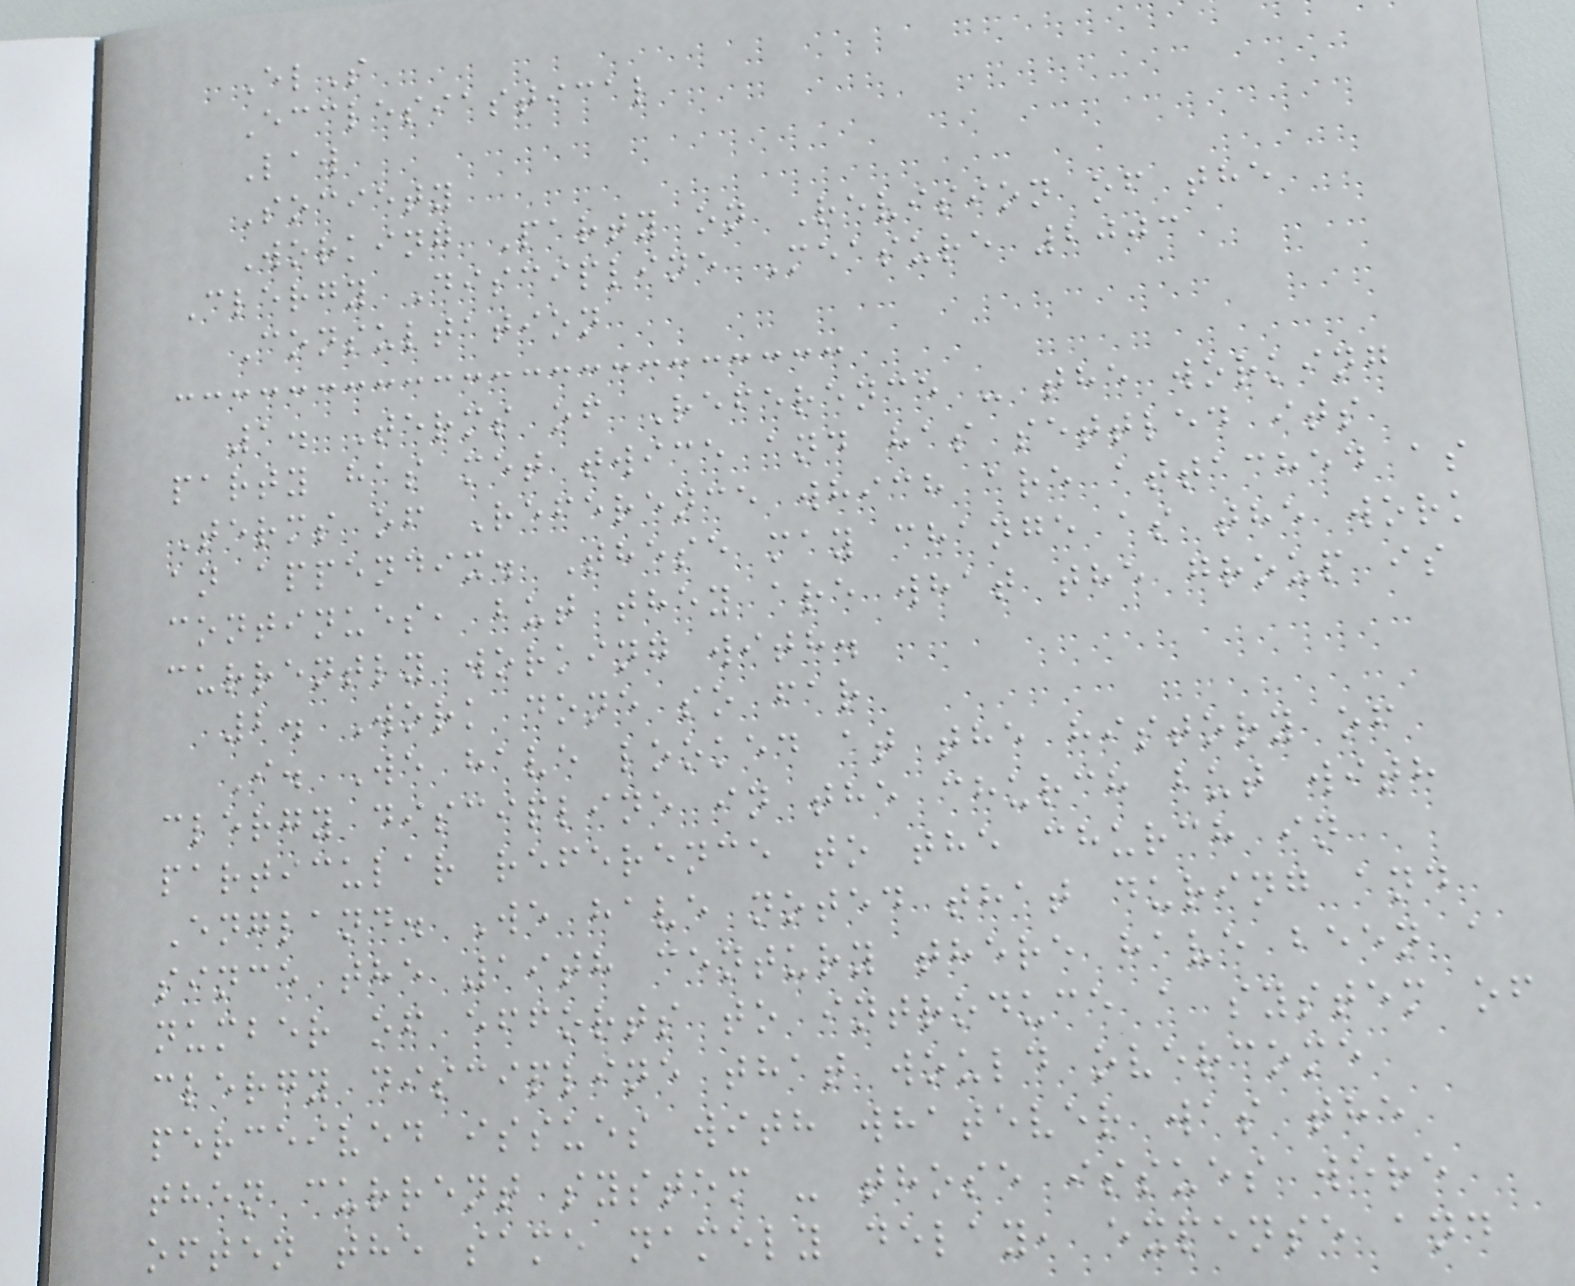ElS
Ecclesiastical
Law
Society
Working Party on Revision of the
Clergy Discipline Measure 2003
Consultation
1. Terms of Reference - the working
party has met twice and has settled its
Terms of Reference which are attached as
an appendix. These may change as the work
continues, but they are what the group is
currently working with.
2. Work done so far
I. We have looked at the history of
clergy discipline in the church but with
particular reference to the church in
England. We have noted that during and
since the 19th century there have been a
number of efforts to introduce a system of
clergy discipline that would overcome
perceived issues with whatever was the
then current system - those issues were
often the same namely delay, expense and
